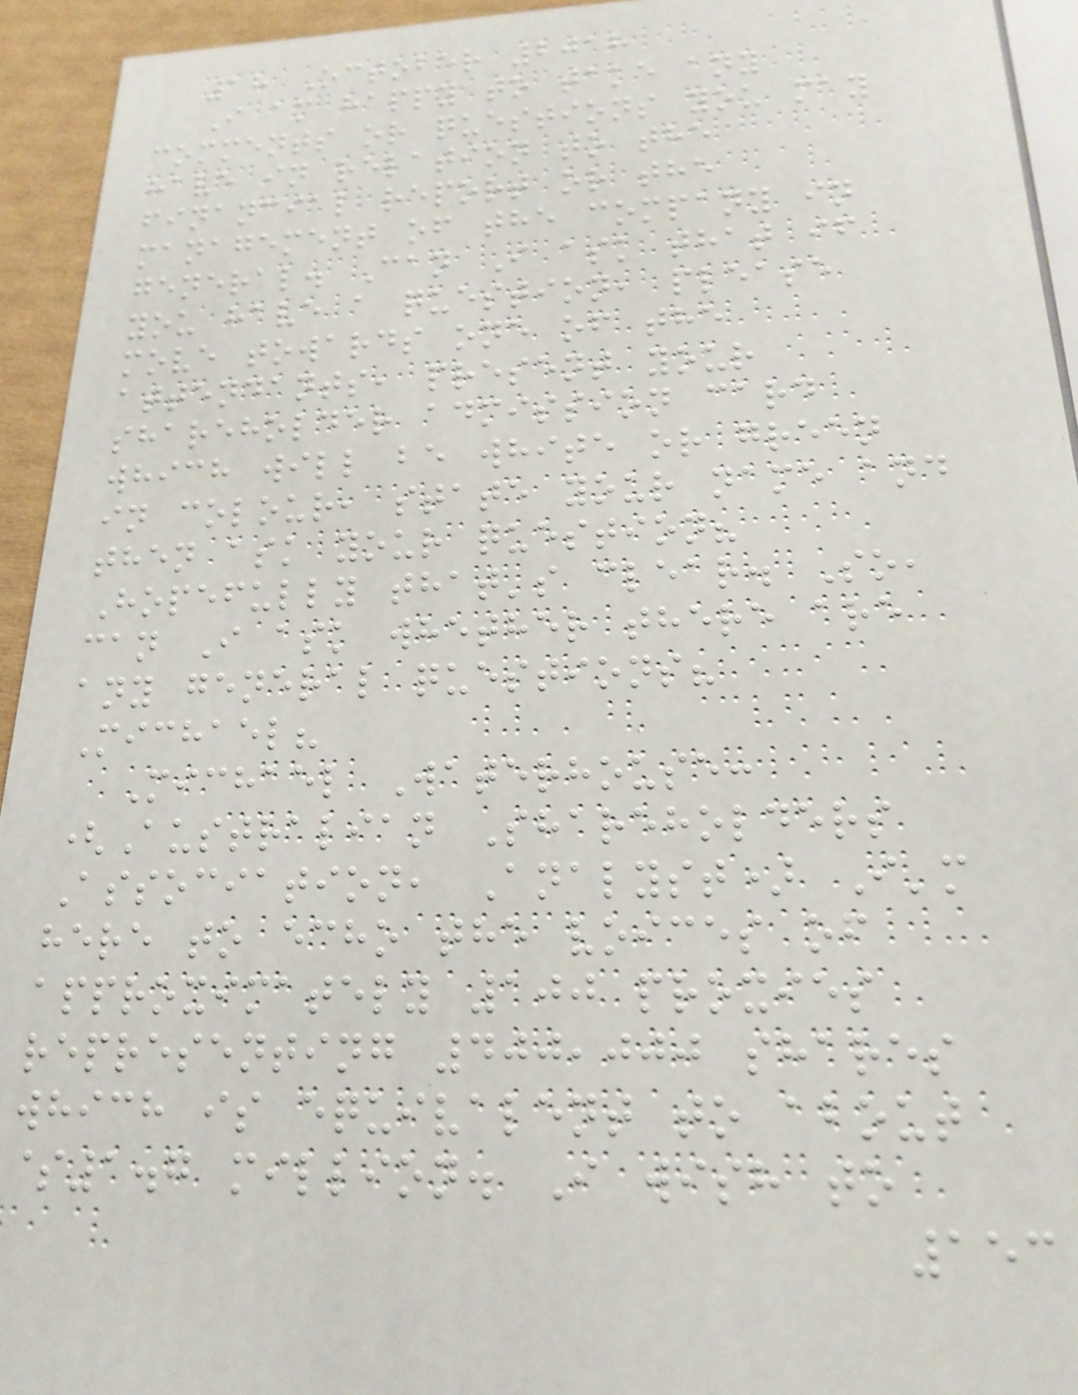18 October 2018
I am happy to take any
comments or questions you may
have in relation to the
financial report or the
management of the company in
general. Can I ask that if
you have a question, please
move towards one of the
attendants, present your
shareholder admission card
which will be white or green
in colour, state your name and
then ask your question?
Hopefully that's clear. So,
can I ask whether there are
any general questions?
Michael?
Michael Waterhouse:
(Australian Shareholders
Association, Analyst) I'm
here to echo the voices of
approximately 100 proxies
representing 400,000 shares
which is equivalent to about
$1.7 million. I wish to
153
